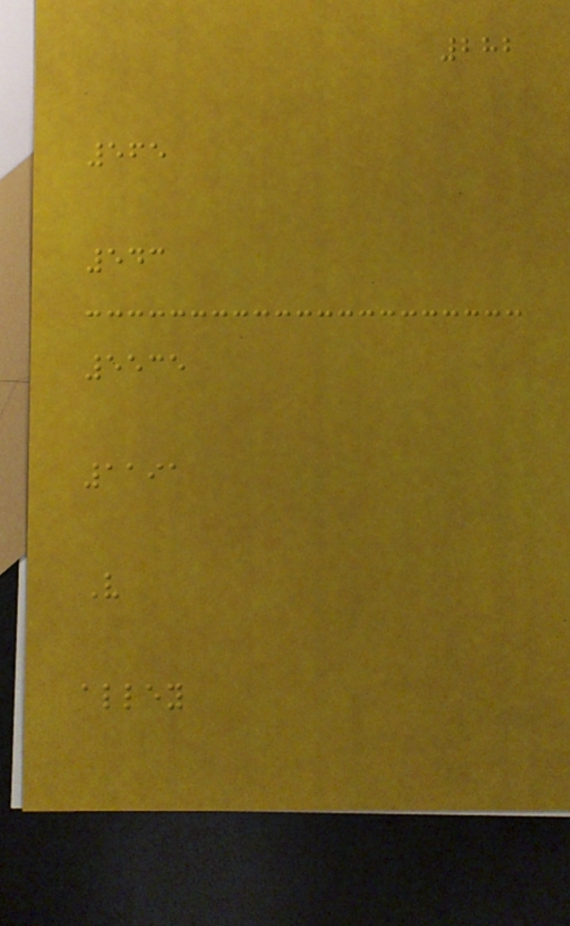282
565
543
5535
1191
V
alley
